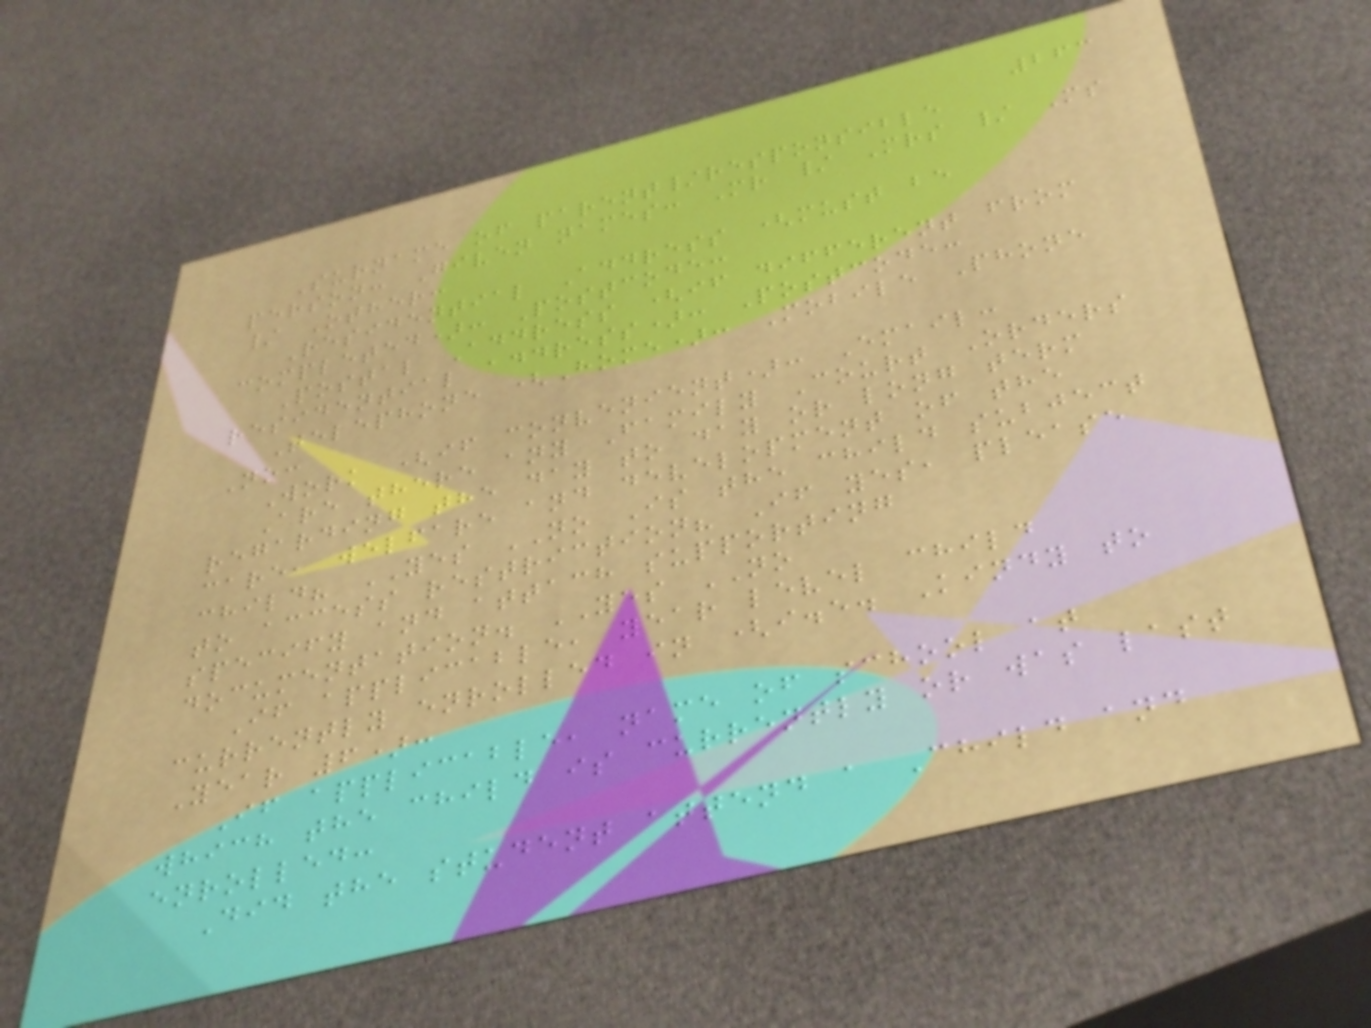263
Surname of parent/responsible
person: Given names: Mr / Mrs / Ms
/ Other:
Residential Address (must be
completed): Postcode:
Postal Address (if different from
residential address): Postcode:
Telephone (Home): Mobile Phone
No:
Work (if convenient): Email:
Are there any Family Court Orders
regarding the day to day or long term
care, welfare and development of the
child? YES NO Is the child subject
to access restriction? If yes, please
specify and attach supporting
documentation. YES NO
If applicable, year level child
currently enrolled in (i.e. Kindy to
Year 6):
If applicable, name of school at
which the child is currently or was last
enrolled:
Did the student attend a Child and
